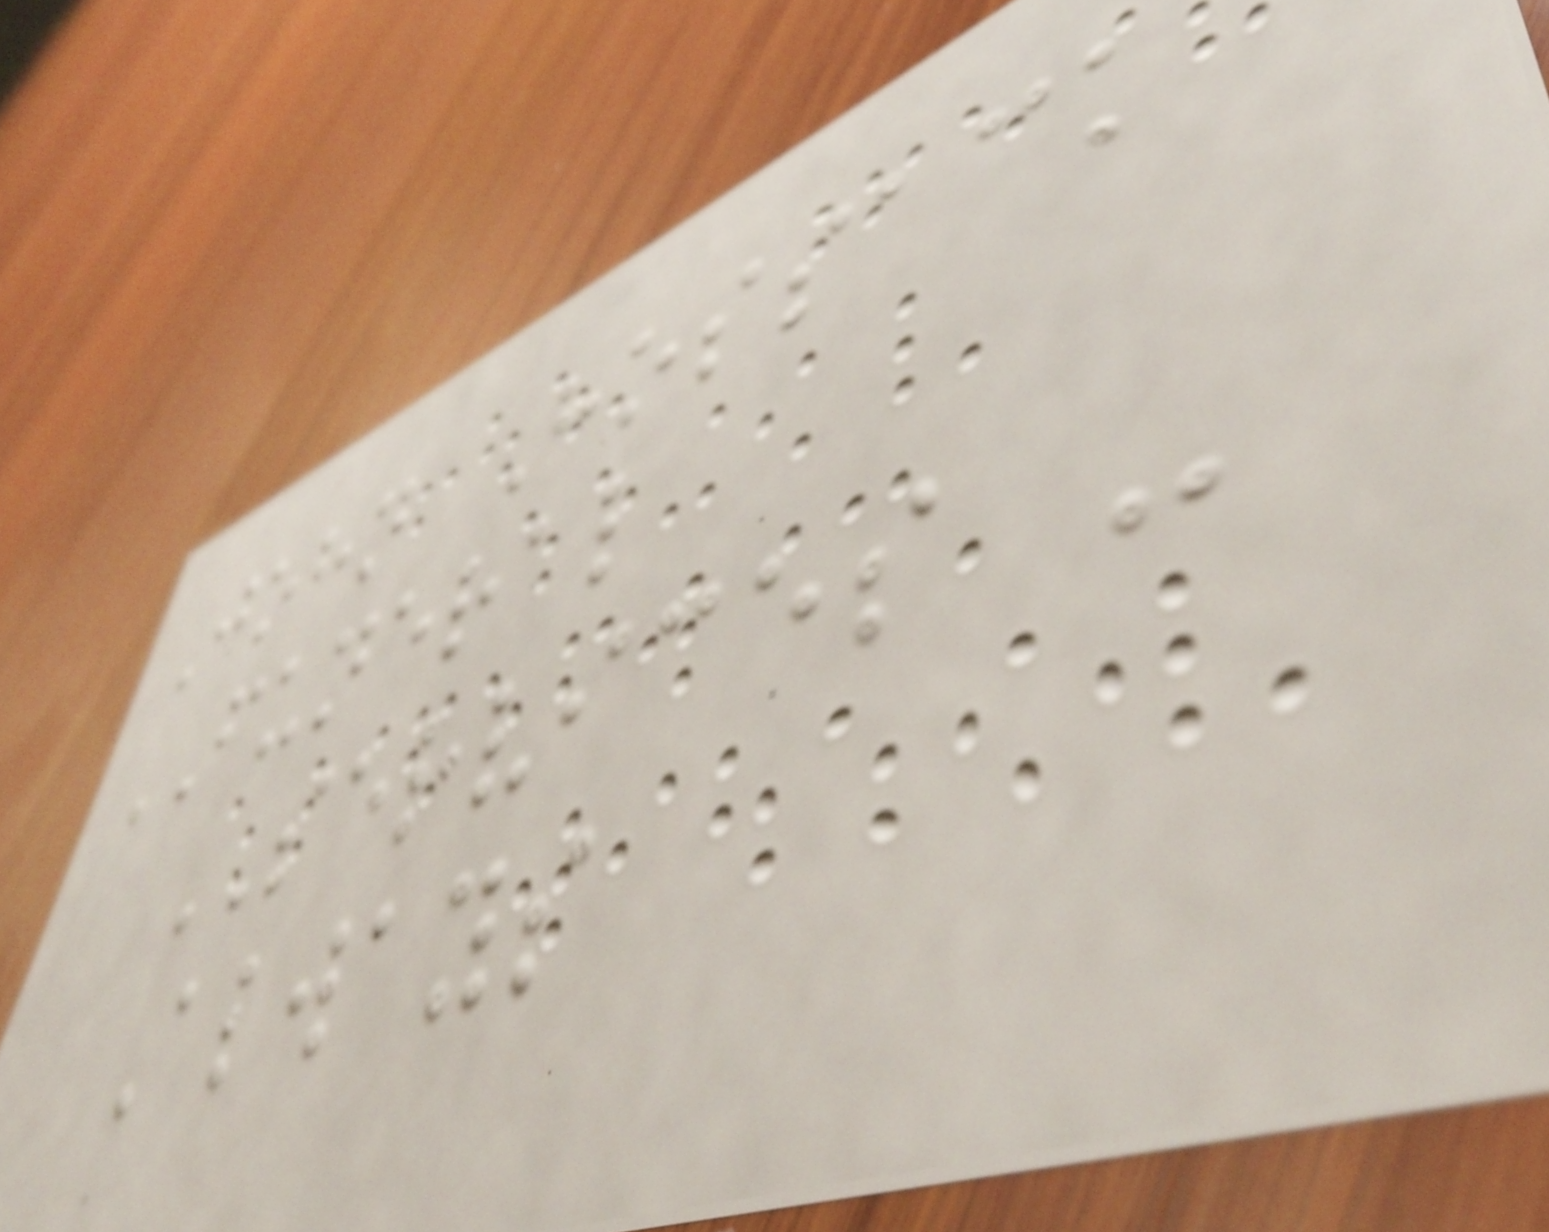John Hossack
FUNERAL
SERVICES -
Always
